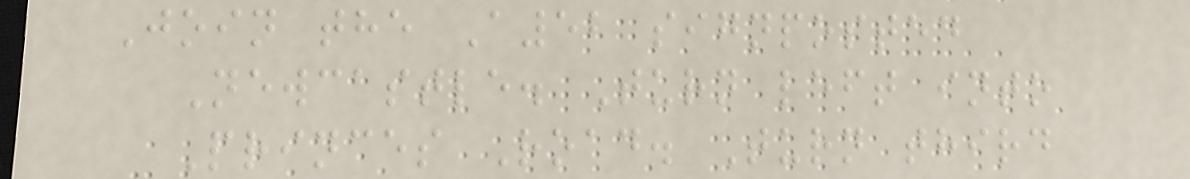Join the A52 signposted
Newcastle. Turn left into
Princes Road. Turn third
